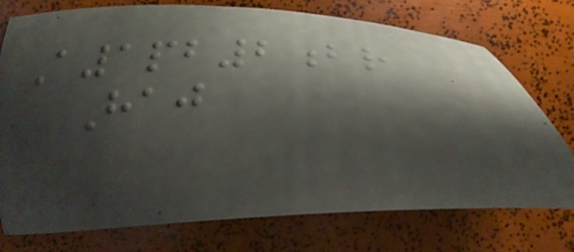A1pb2br
Haj
